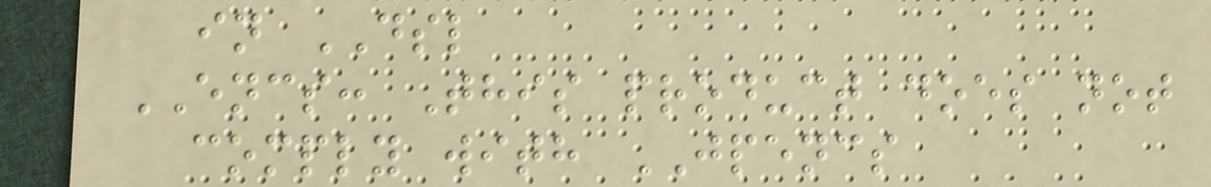in DSL
ENCS: This product does not
comply with JPENCS
